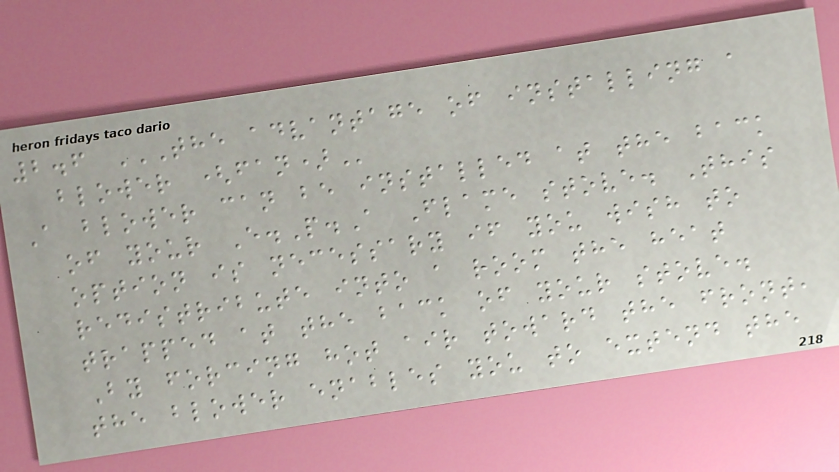2.6 THE ADVANTAGE OF INSTALLING A
BLOWER (FAN)
A blower can be installed at the back
of your E.P.A Flame stove. This
option is necessary if you wish to
redistribute into a room the heat
trapped at the back of your stove.
By forcing hot air toward the front,
the blower enables you to extend the
